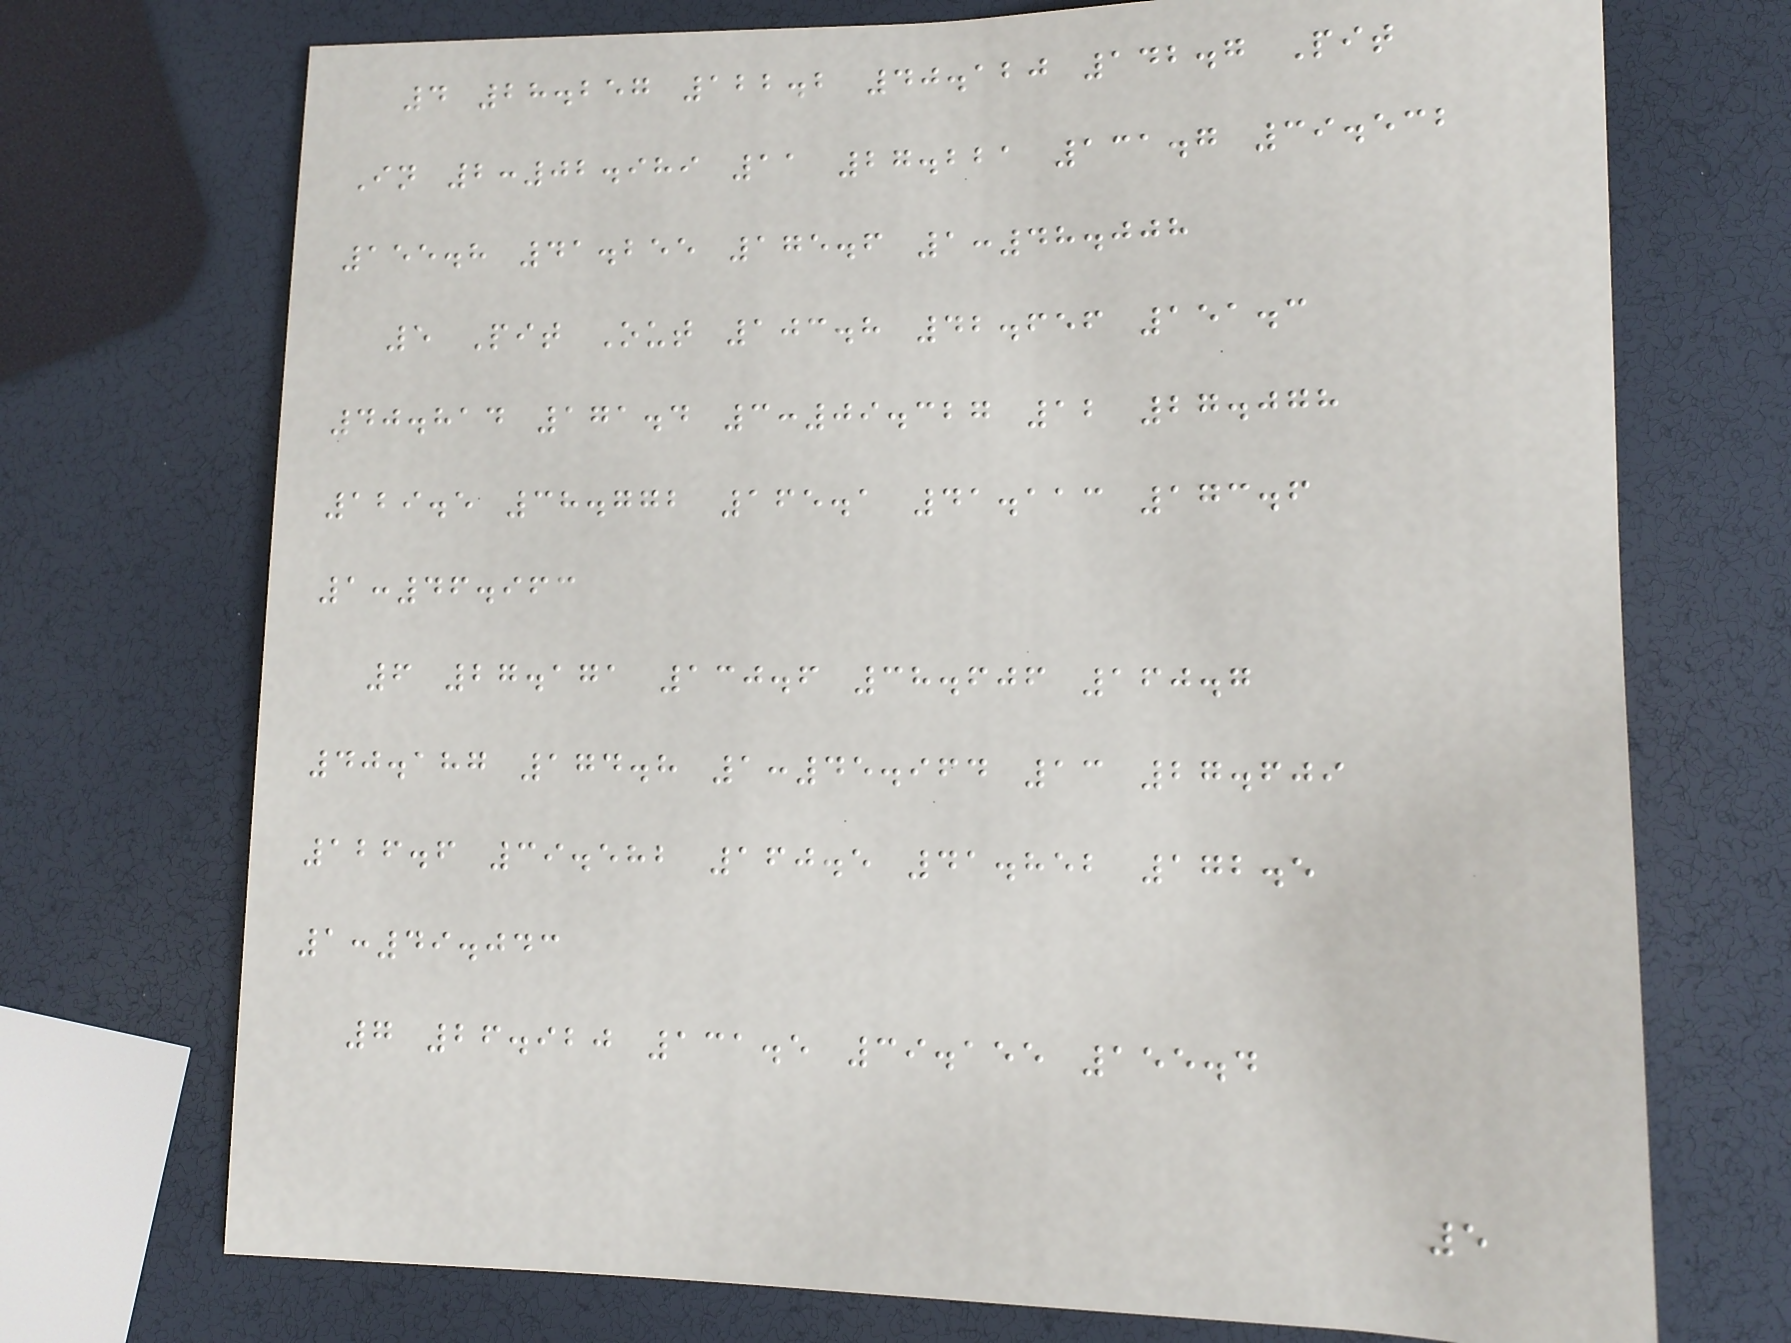4 28.257 122.2 40.120 142.7 Pit
In 2:02.989 11 27.221 131.7 39.532
155.8 41.255 175.6 1:48.008
5 Pit Out 103.8 42.656 151.3
40.814 171.4 3:09.327 12 27.078
129.5 38.772 165.1 41.113 173.6
1:46.963
6 27.171 130.6 38.606 160.7
40.187 174.8 1:45.964 13 27.609
126.6 39.582 160.5 41.852 172.5
1:49.043
7 26.920 131.5 39.155 155.4
5
